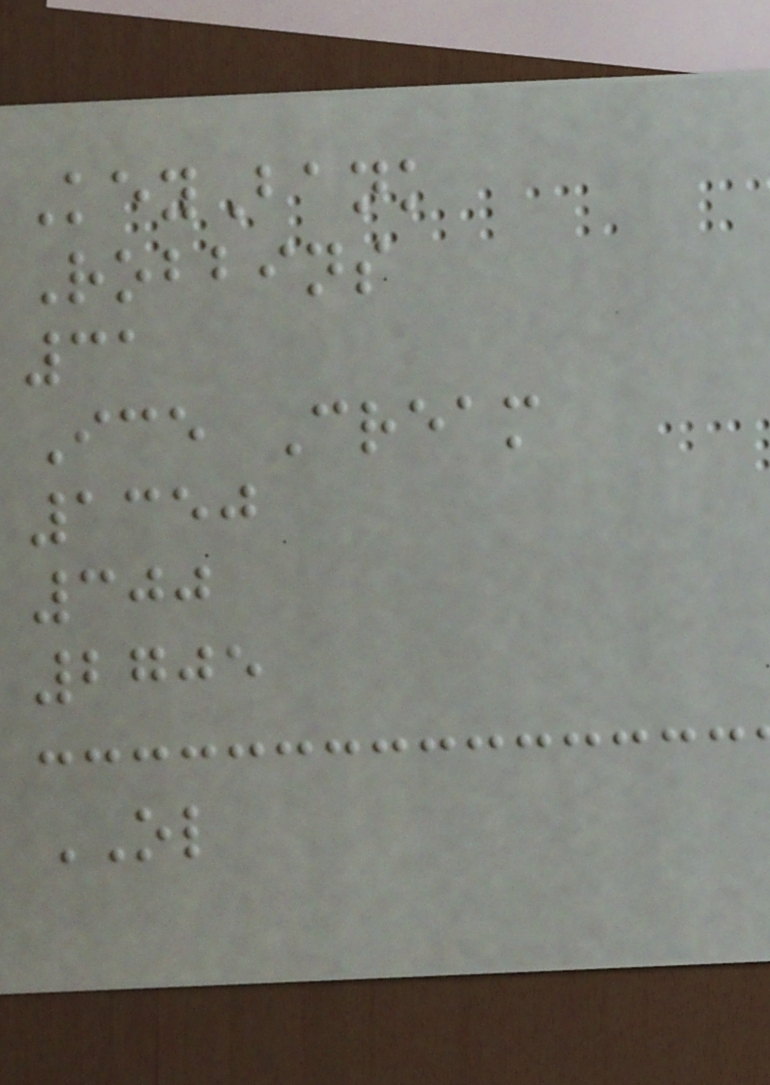KeyBank
Robbins
31
Ice Cream
1350
300
2705
OL
